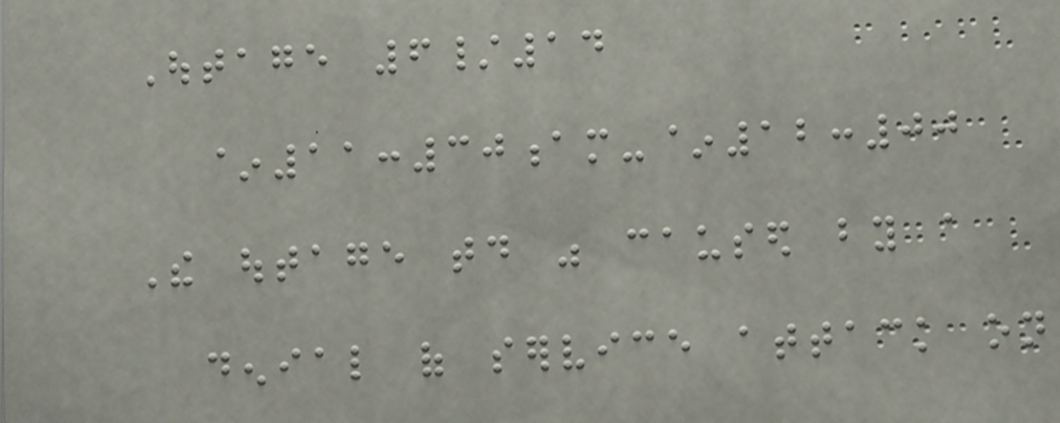Outage 6/14
~11:30am-~12:00
The outage today was caused by a
denial of service attack on
